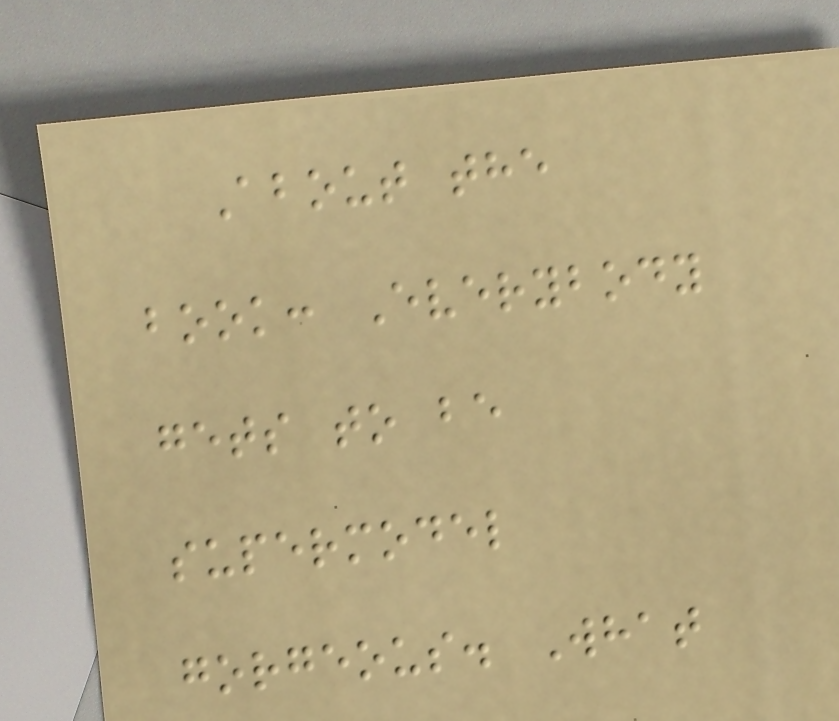About the
book: Everybody
gets to be
supermodel
gorgeous. What
